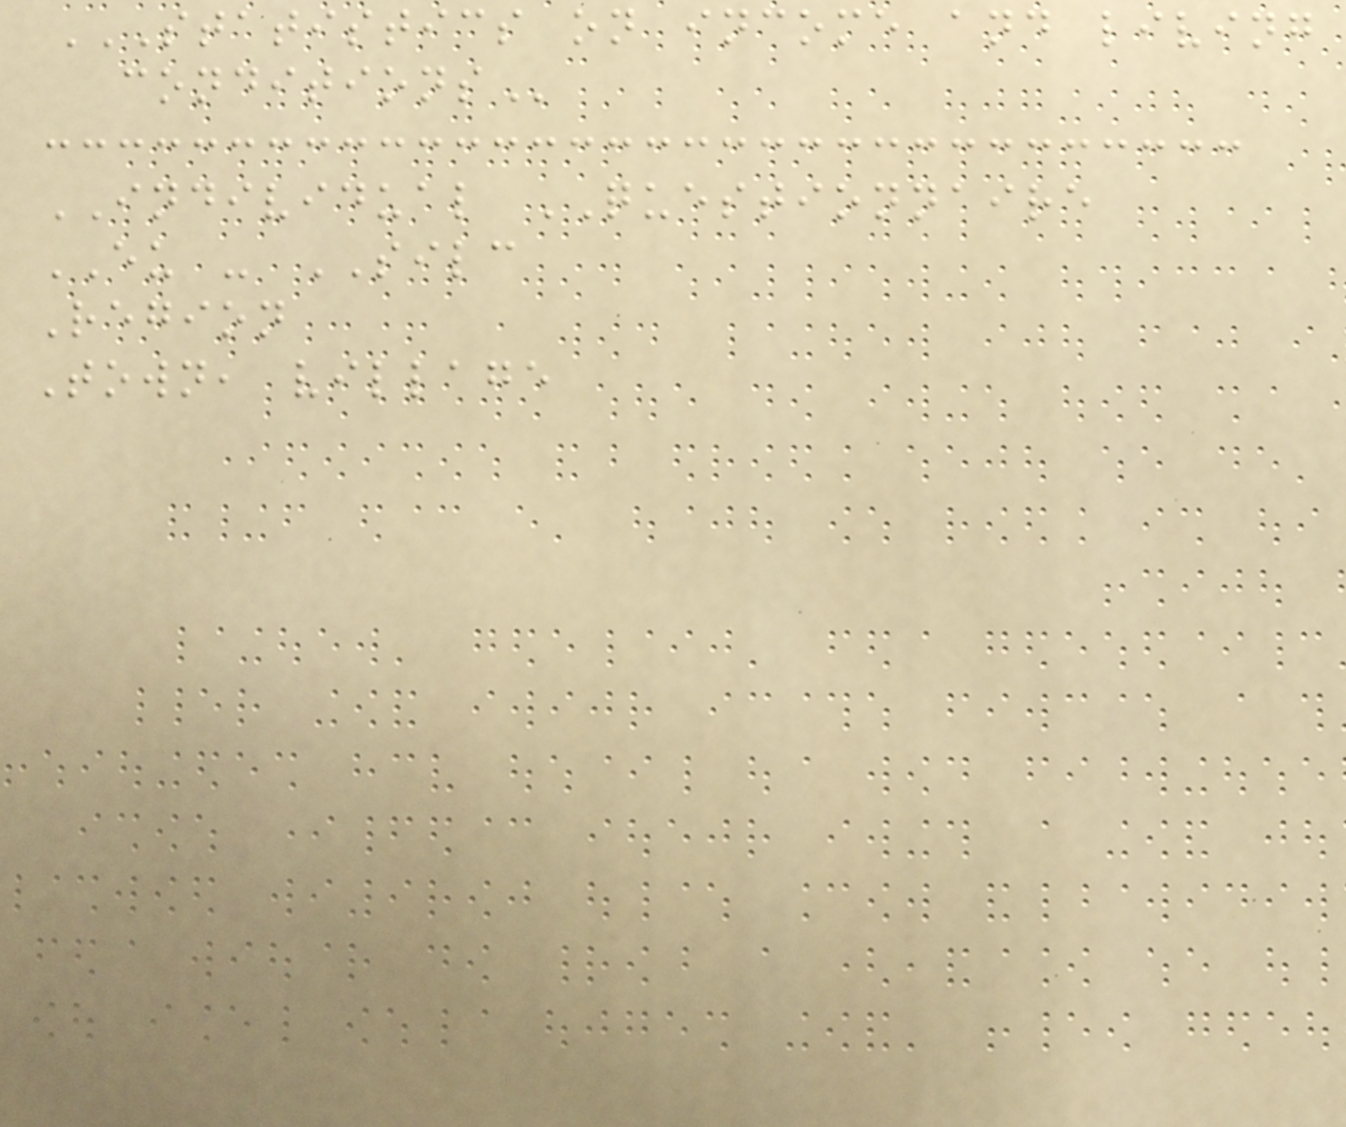STATISTICS ON INCOME AND LIVING
CONDITIONS
INDIVIDUAL QUESTIONNAIRE
EU - SILC
Region
Town, village
